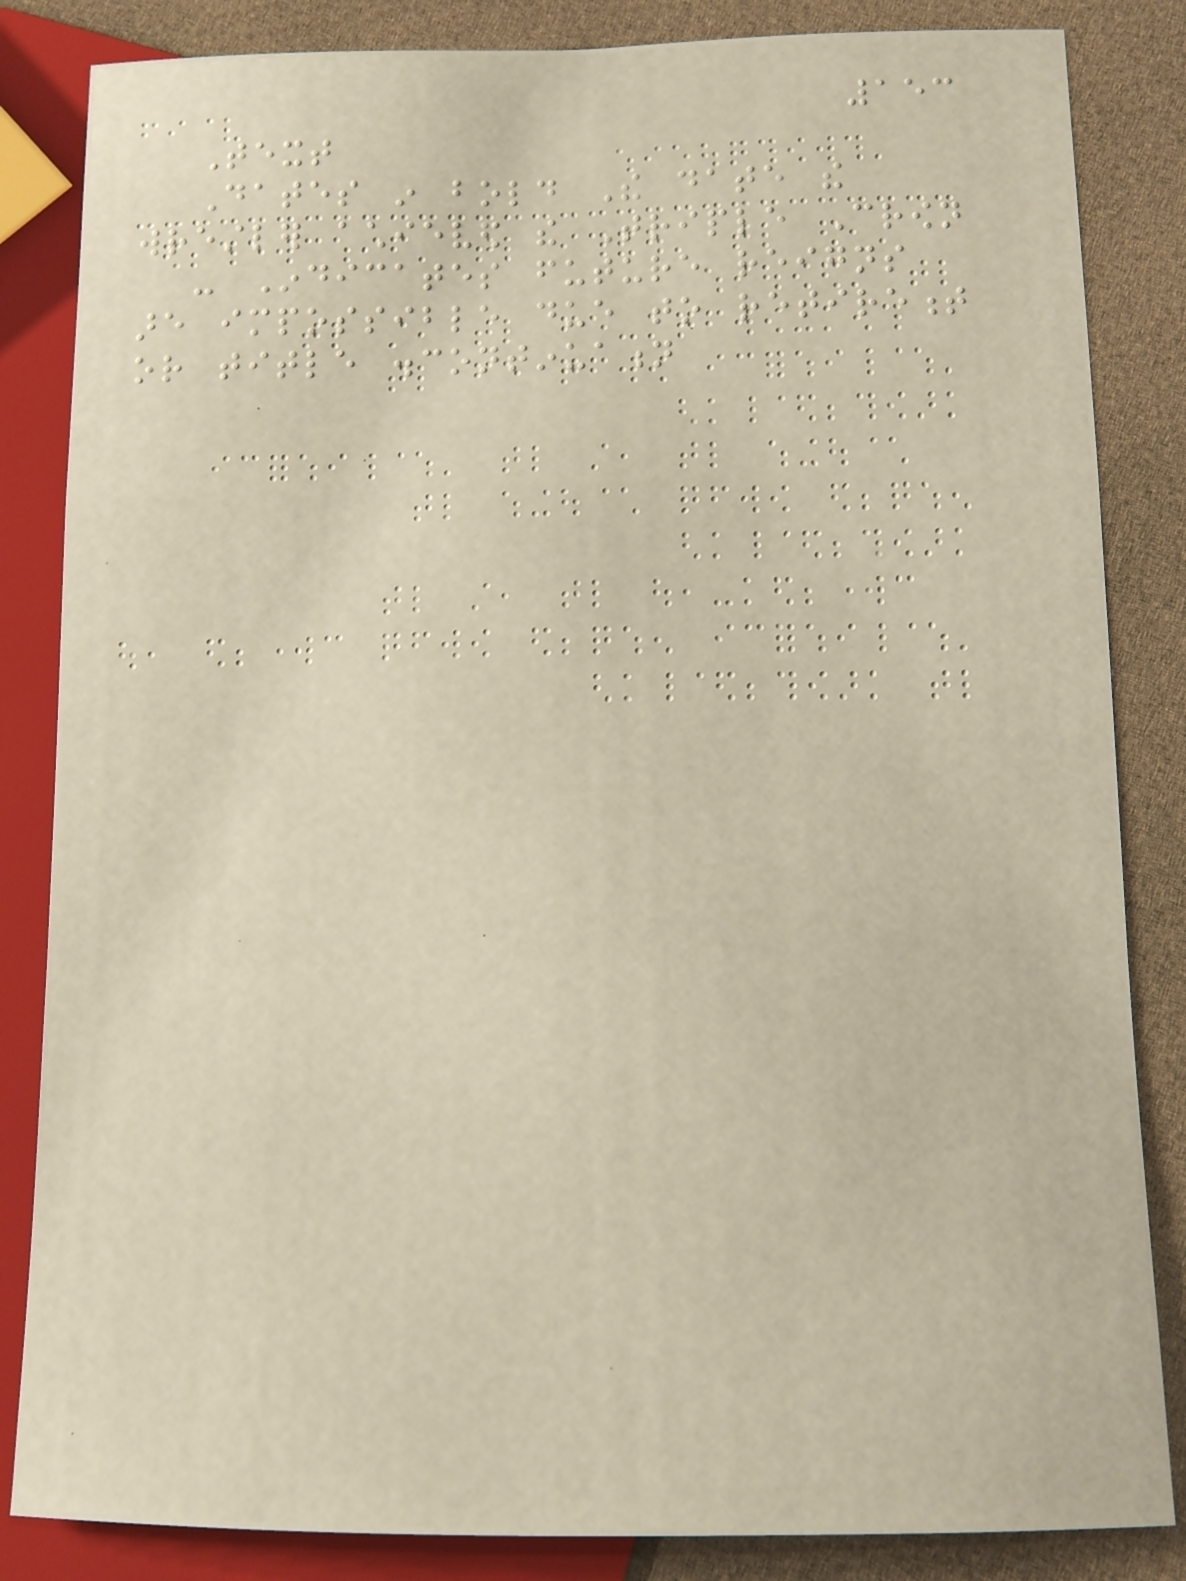153
Text
Dates in bold The date the
wrestler achieved the Triple Crown
- Indicates future reigns
are impossible due to retirement
or title discontinuation
